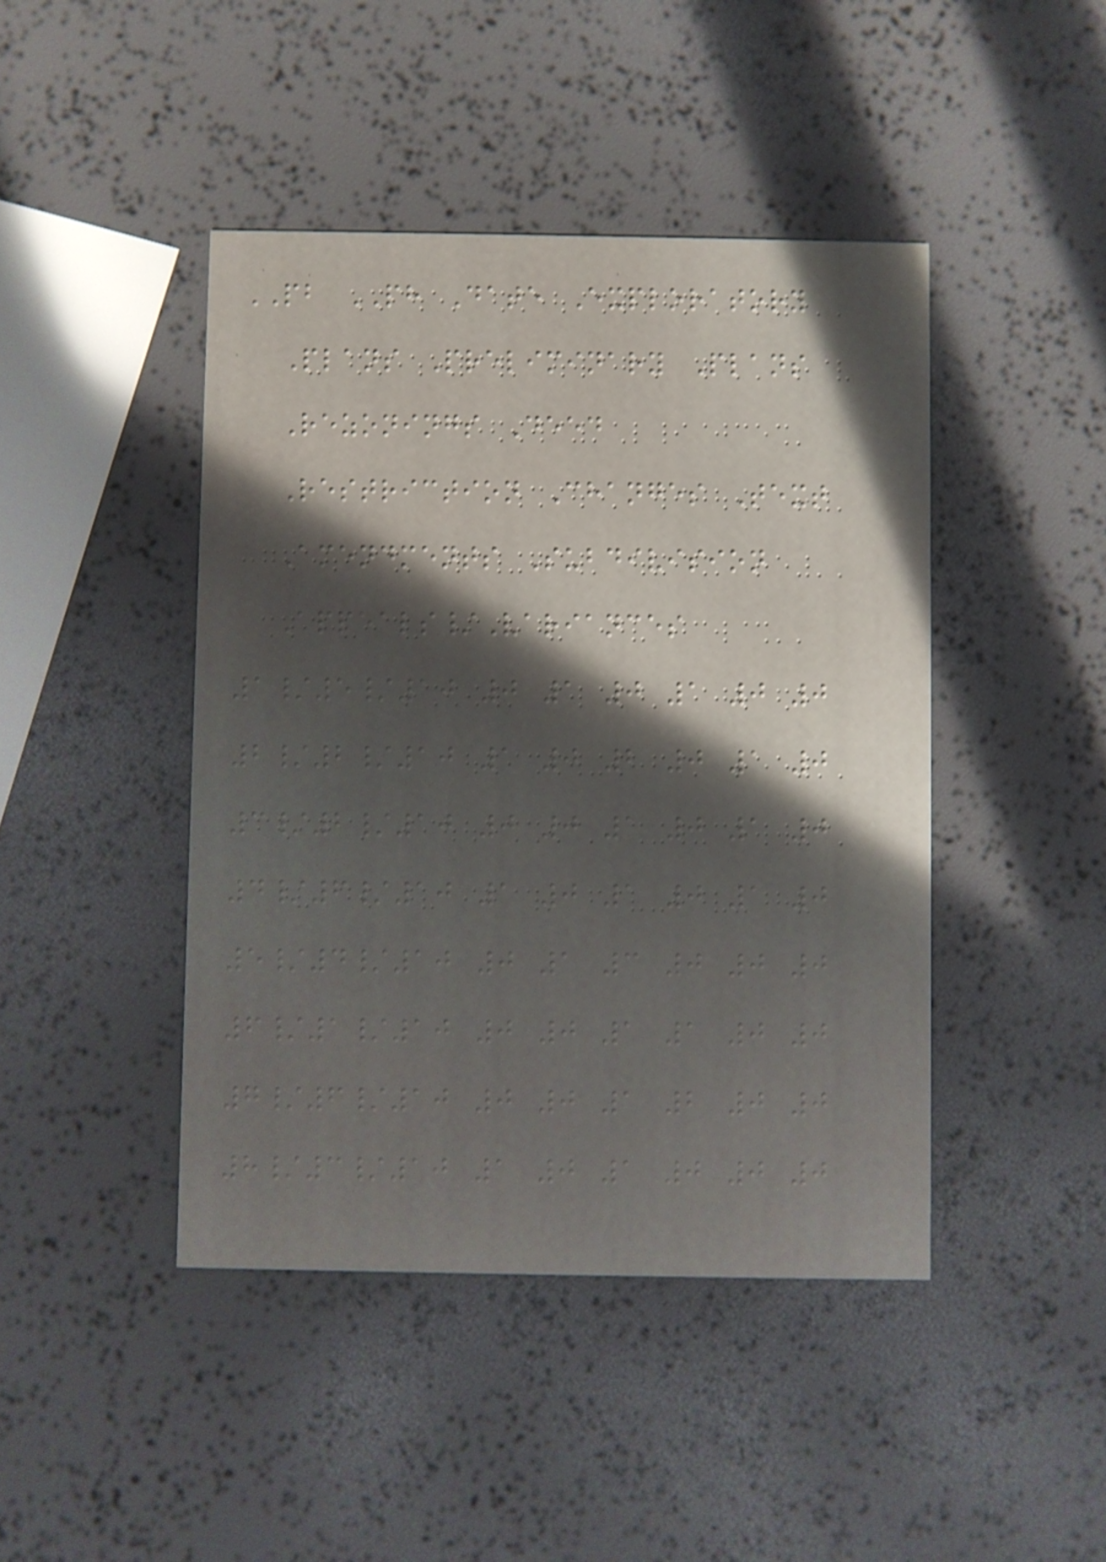PB PH Date Exploratory
Plans Preliminary Plans
Rezonings Deed
Restriction Changes Text
Amendments Subdivision
Appeals/Variances
1/5/10 0 1 0 1 0 0
2/2/10 1 0 2 0 1 0
3/2/10 0 0 1 0 1 0
4/6/10 1 0 1 0 1 0
5/4/10 0 1 3 0 0 0
6/1/10 0 0 1 1 0 0
7/6/10 0 0 1 2 0 0
8/3/10 1 0 1 0 0 0
